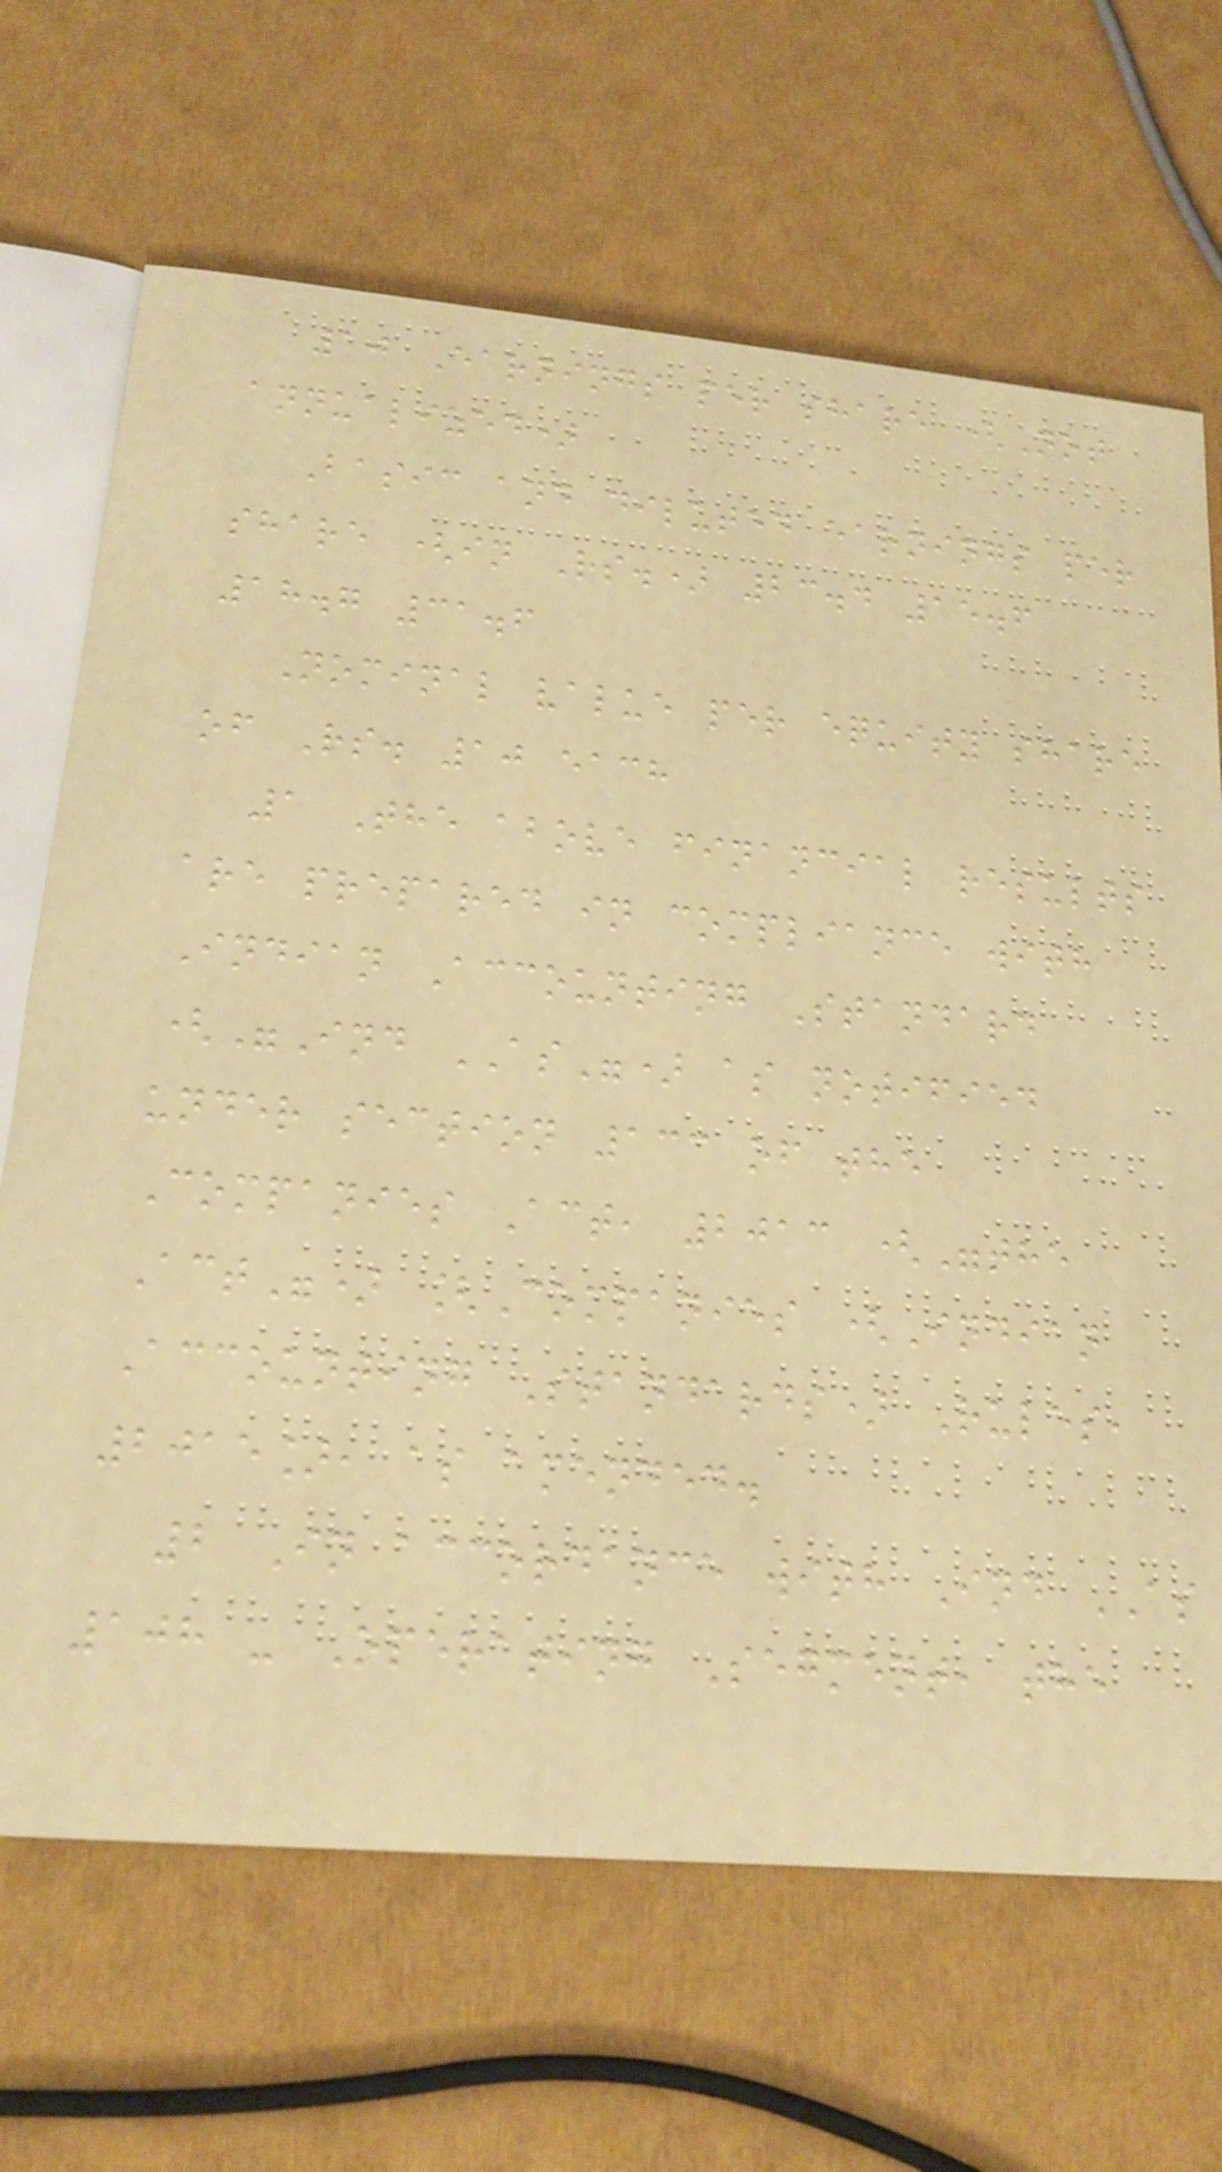10 Earnings per share (Not
annualized)
Basic and diluted earnings per
share (in Rs.) 23.4 15.6
18.7 31.6
Nominal value per equity share
of Rs. 10 each
1 The above financial results
are prepared in compliance with
Indian Accounting Standard
("Ind AS") as notified
under section 133 of the
Companies Act, 2013 ("the
Act") [Companies (Indian
Accounting Standards) Rules,
2015], as amended.
2 In accordance with Ind AS
108 - Operating Segment, the
